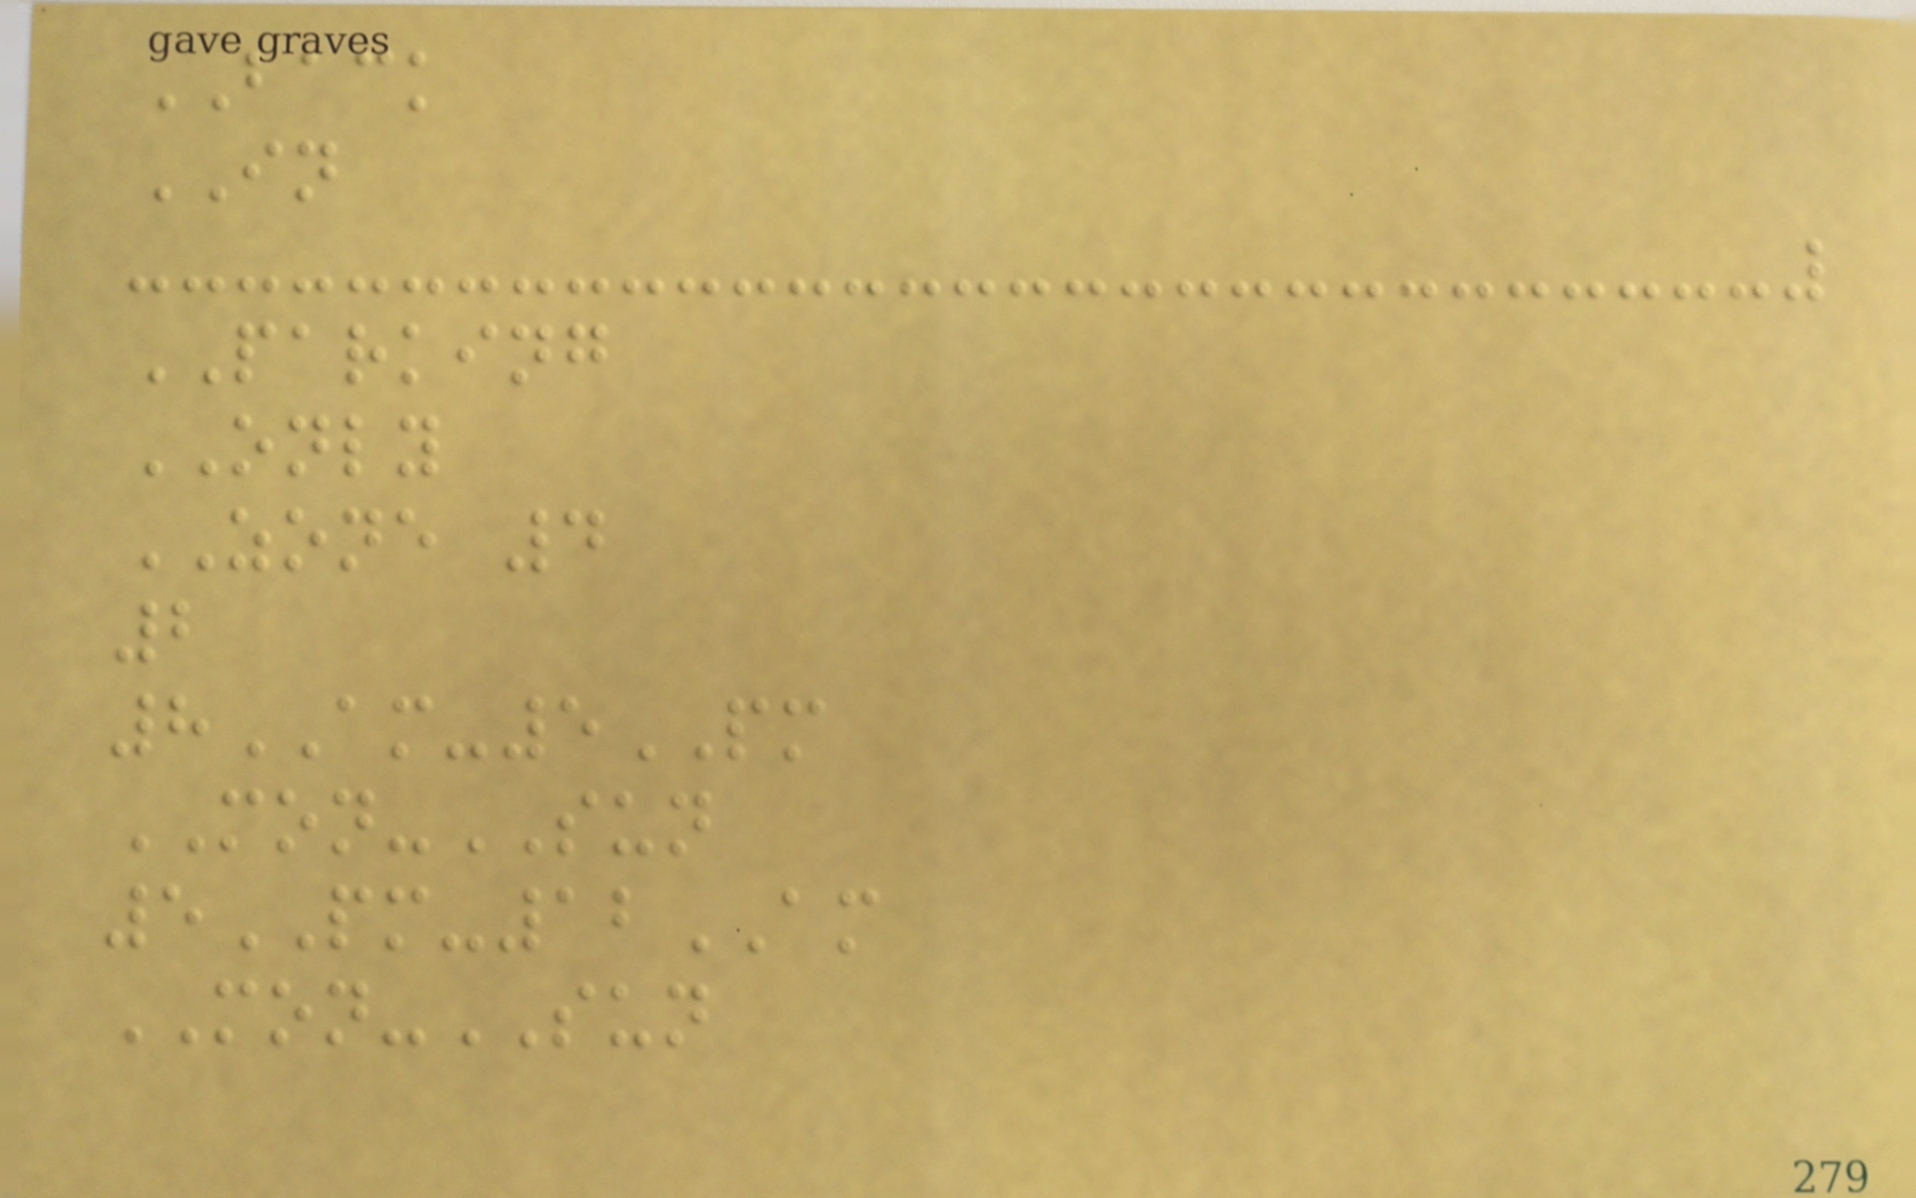BACK
IN
PARKING
ONLY
ZONE 4
2
8AM-5PM
MON-SUN
5PM-12AM
MON-SUN
